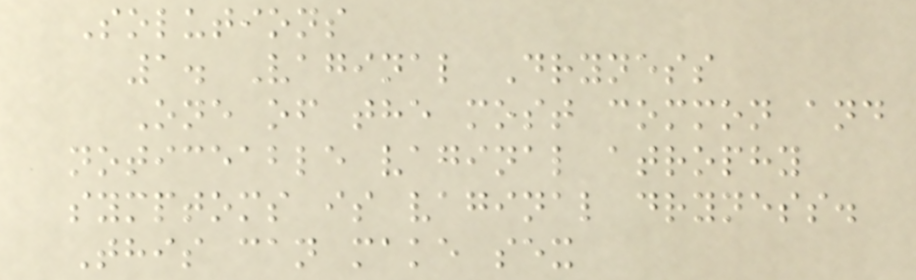Solutions
1. Vaginal Dryness
One of the most common and
noticeable vaginal atrophy
symptoms is vaginal dryness.
This can make sex
